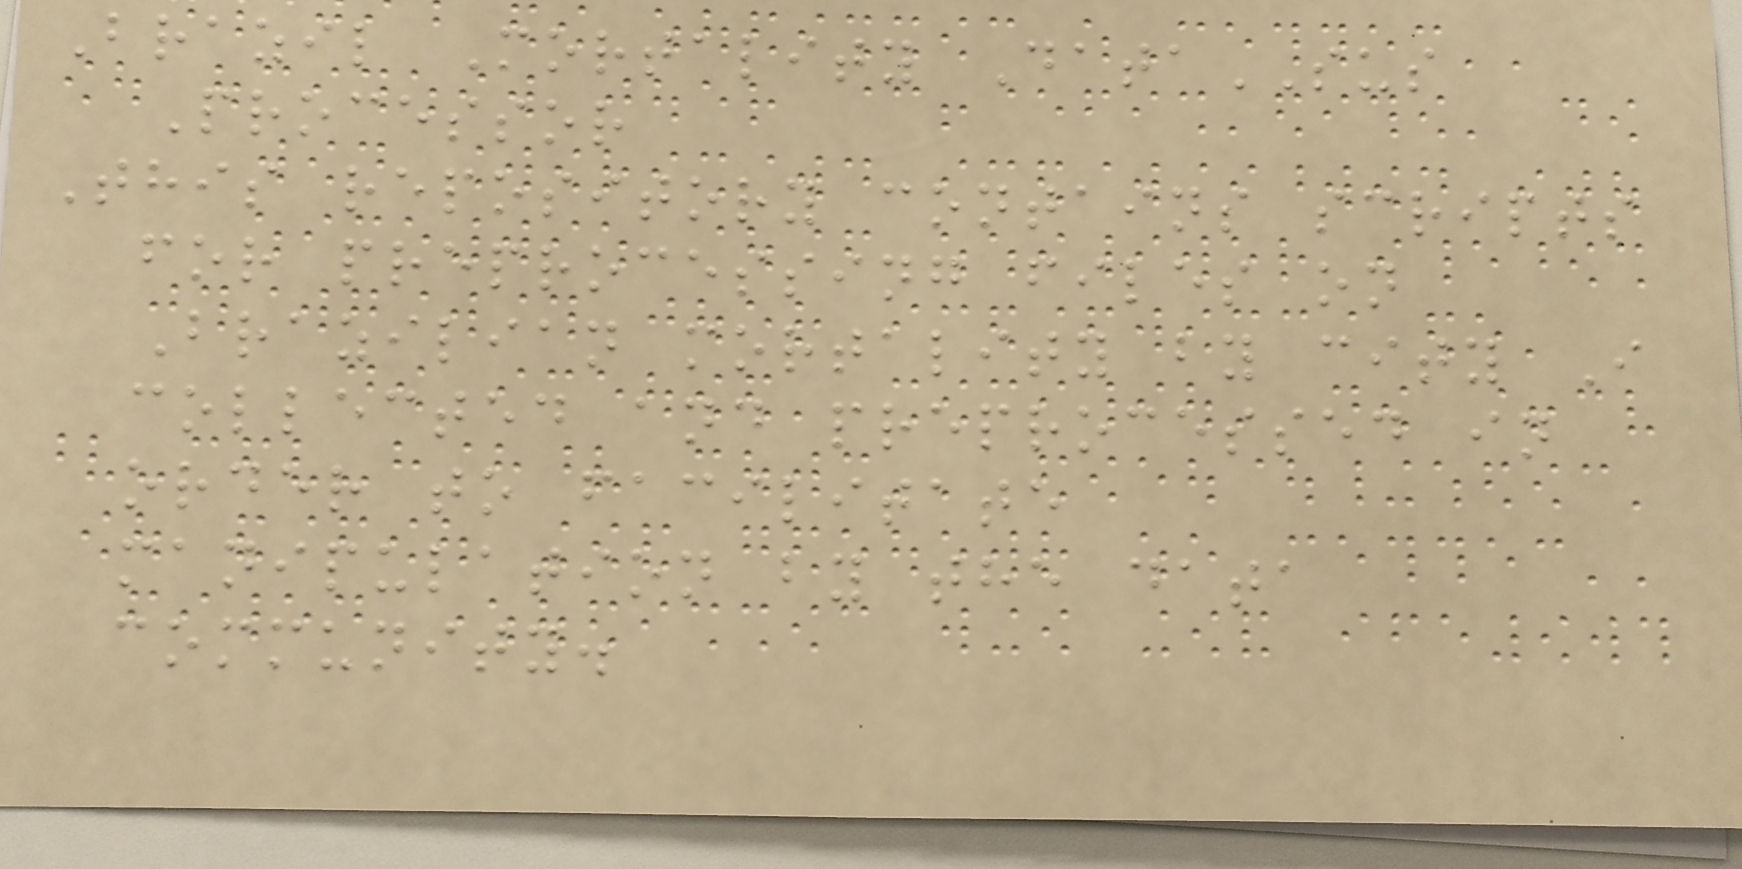Brazil Mortality DataSUS
Processor
This repository contains scripts
for preprocessing files on
Brazilian mortality by city I
collected and preprocessed in
order to facilitate
manipulation by the data
community.
